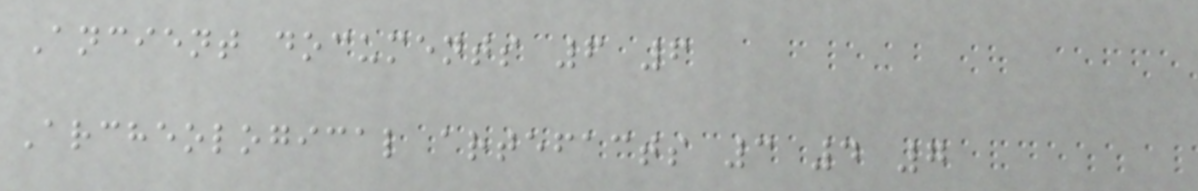Ancient documents 6 6
Archeological artefacts 3 4 7
